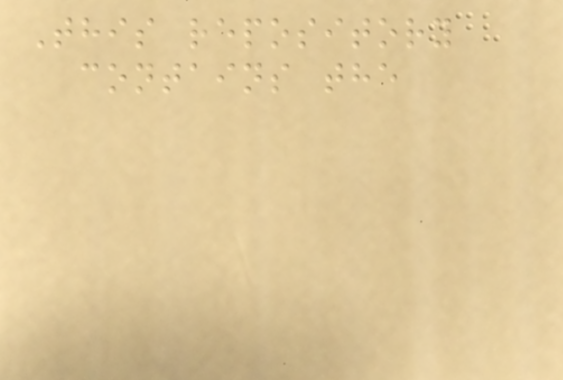This repository
contains the
